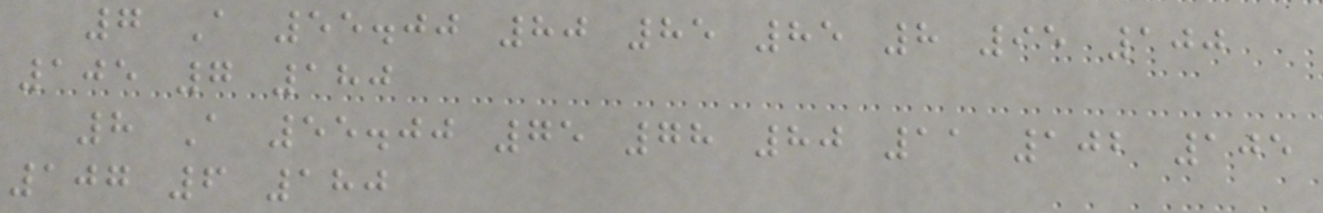7 A 55.00 80 85 85 8 95 100
105 7 180
8 A 55.00 75 78 80 11 102 105
107 6 180
